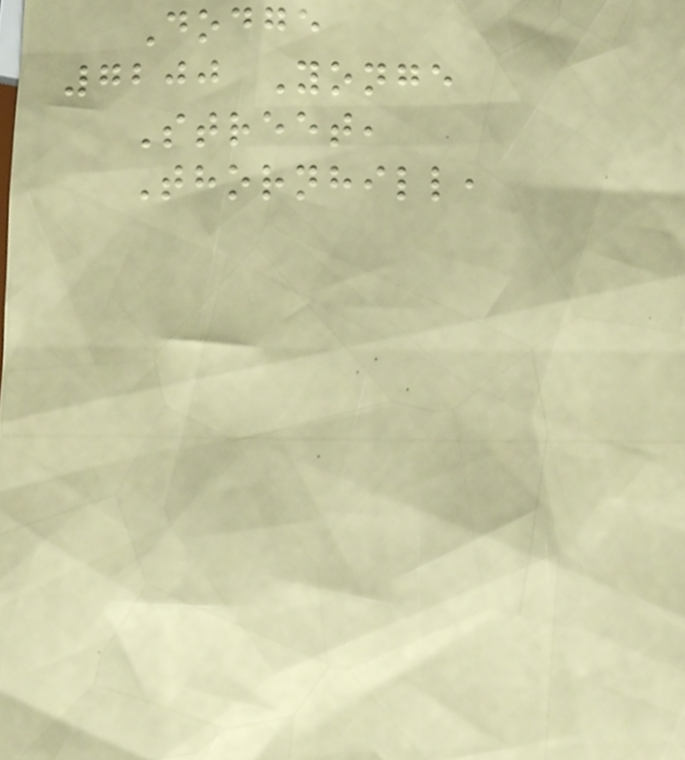Dodge
7200 Yonge
Street,
Thornhill,
